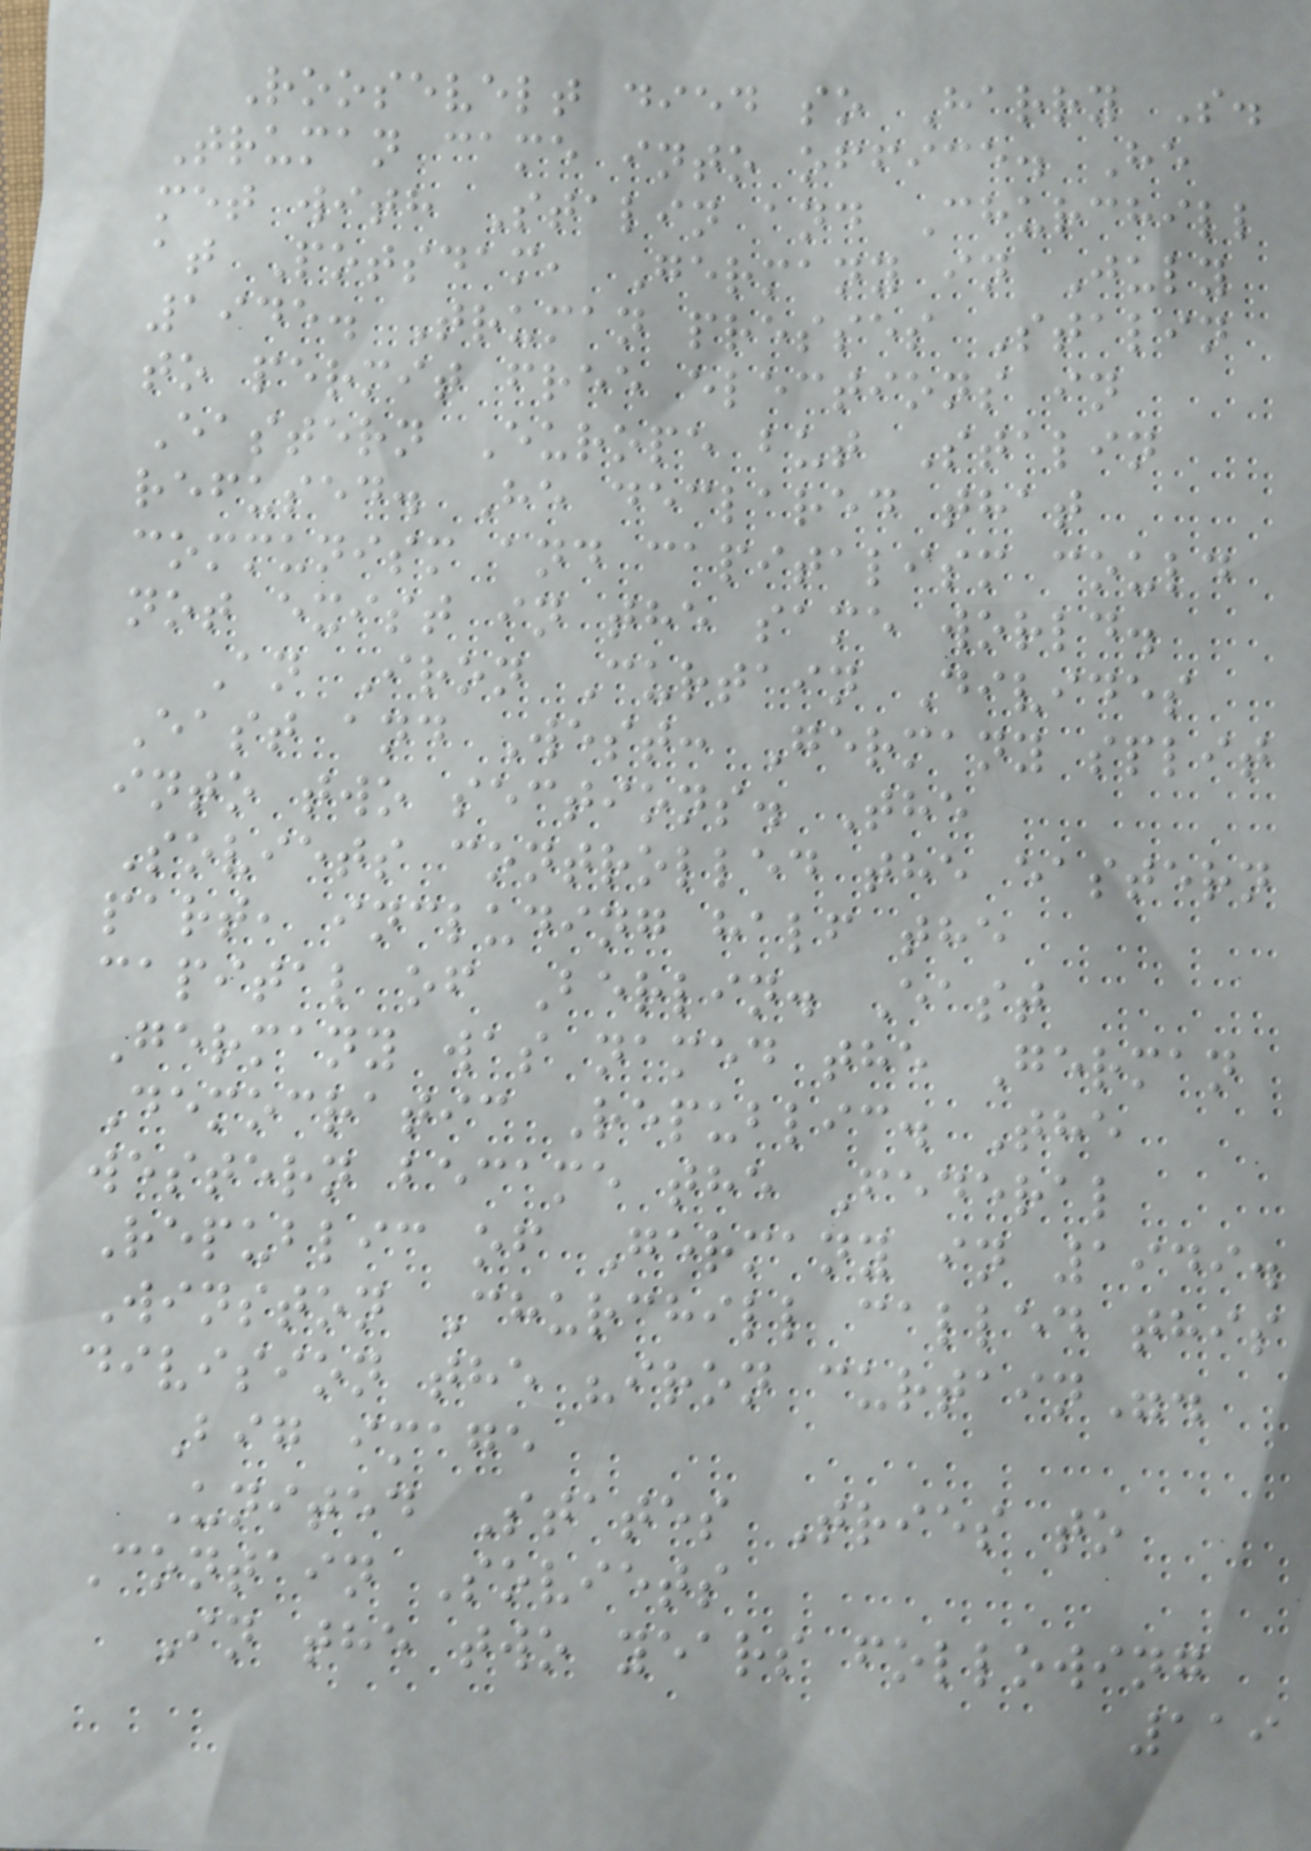Roosevelt died so Harry S.
Truman came into office. He
met with Stalin and Churchill
at Potsdam, Germany in July
1945. Truman presses Stalin
to permit free elections in
Eastern Europe but Stalin
refused. He declared that
communism and capitalism could
not exist in the same world.
An Iron Curtain Divides
East and West: Germany split
into two sections. The
Soviets controlled the eastern
part, including half the
capital of Berlin. East
Germany was named the German
Democratic Republic. The
western became the Federal
Republic of Germany in 1949.
Winston Churchill called this
division the "iron curtain".
Big image
United States Tries to
Contain Soviets
In the two years following
119
